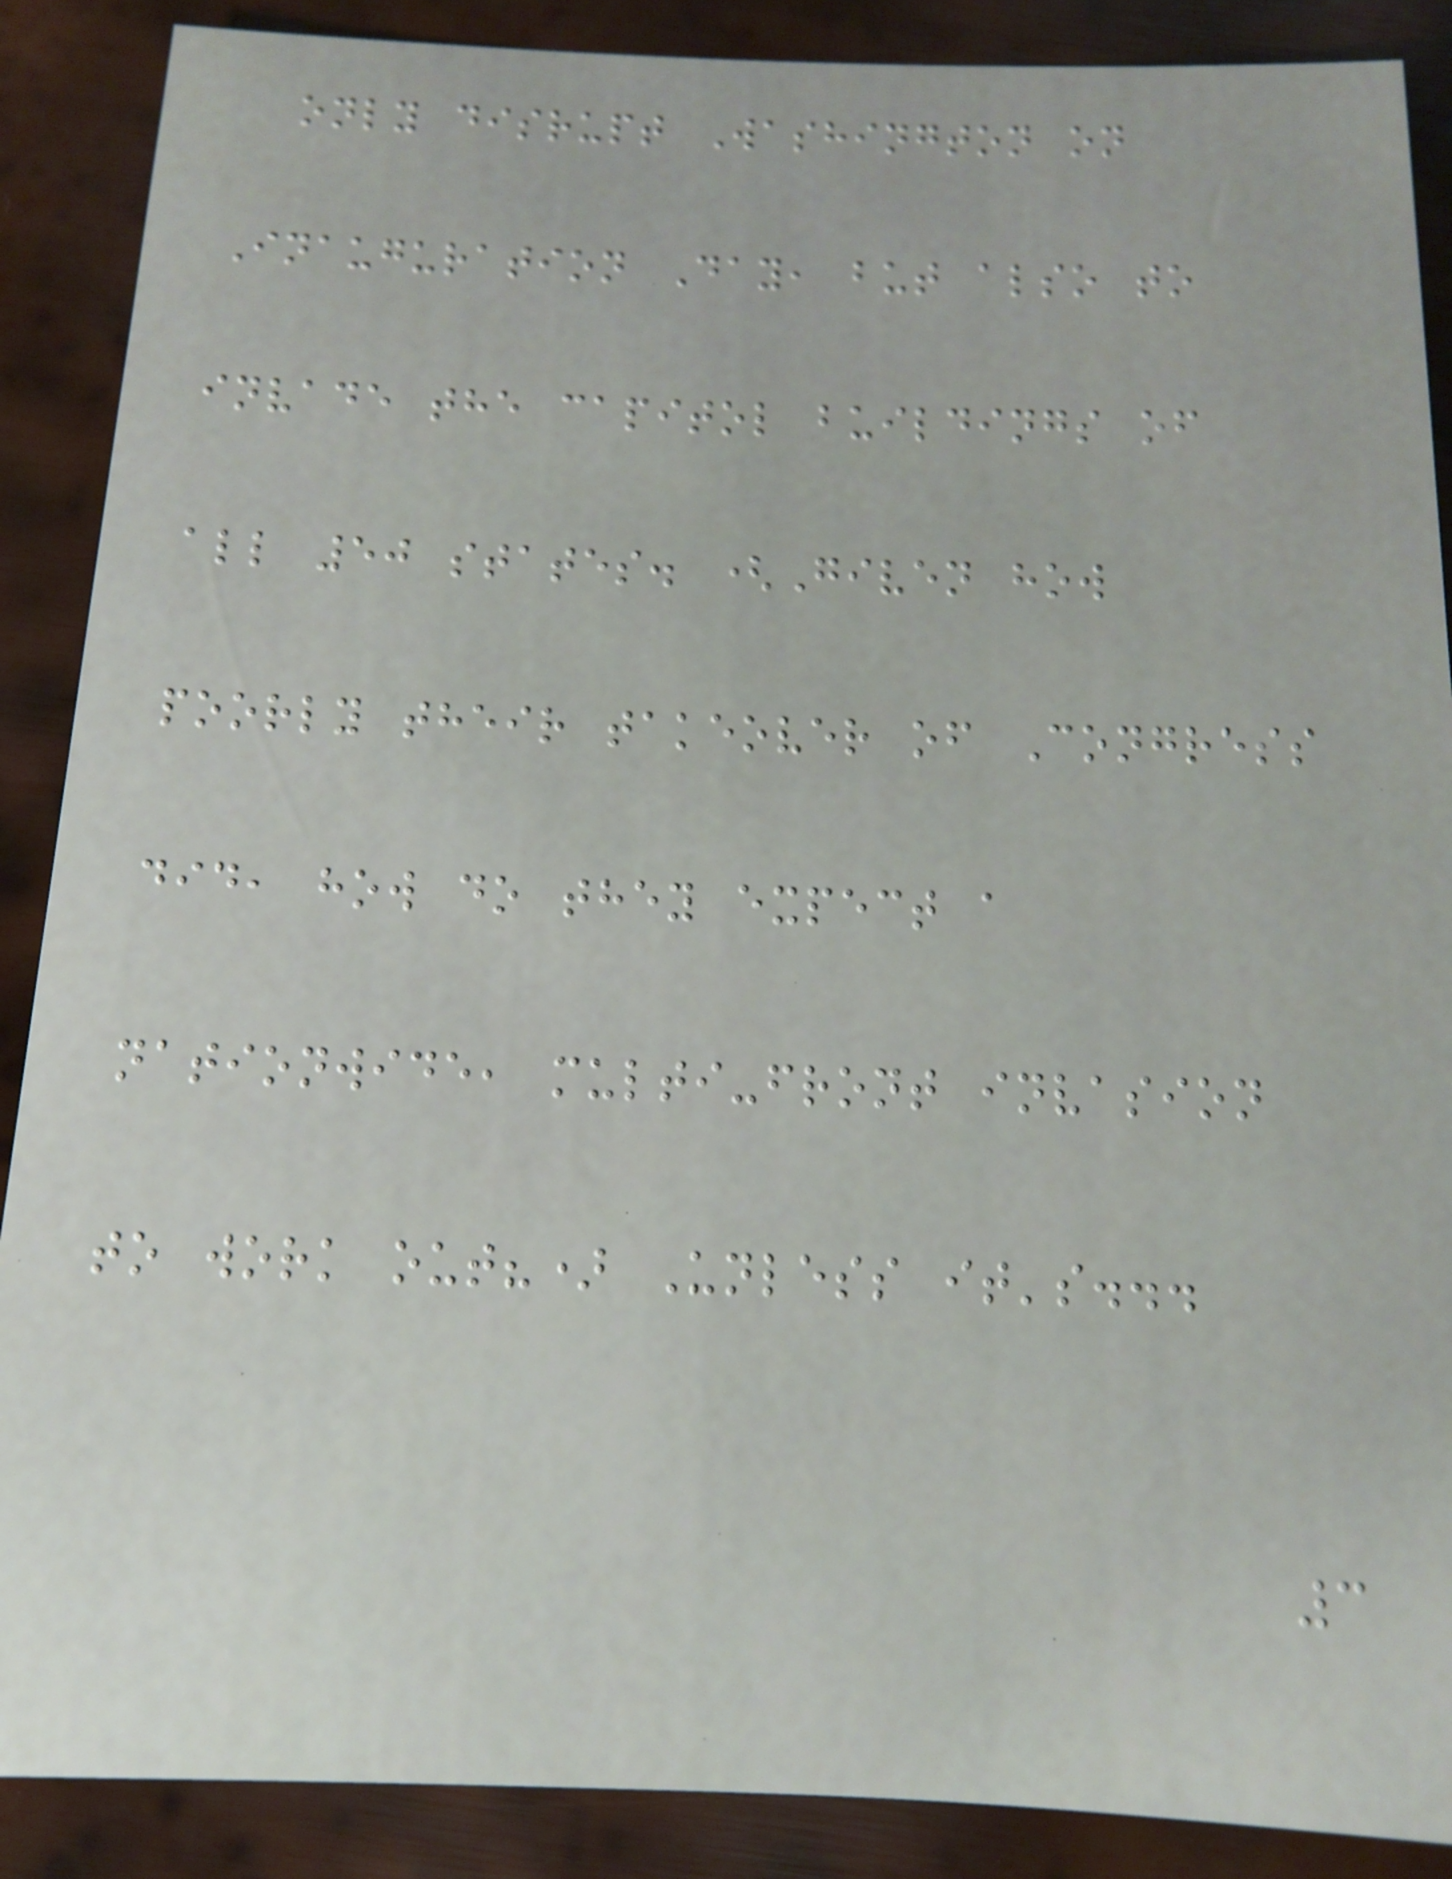only disrupt Washington on
Inauguration Day, but also to
invade the capitol buildings of
all 50 states. (Given how
poorly their takeover of Congress
did, how do they expect a
nationwide, multi-front invasion
to work out?) Unless it's...
3
